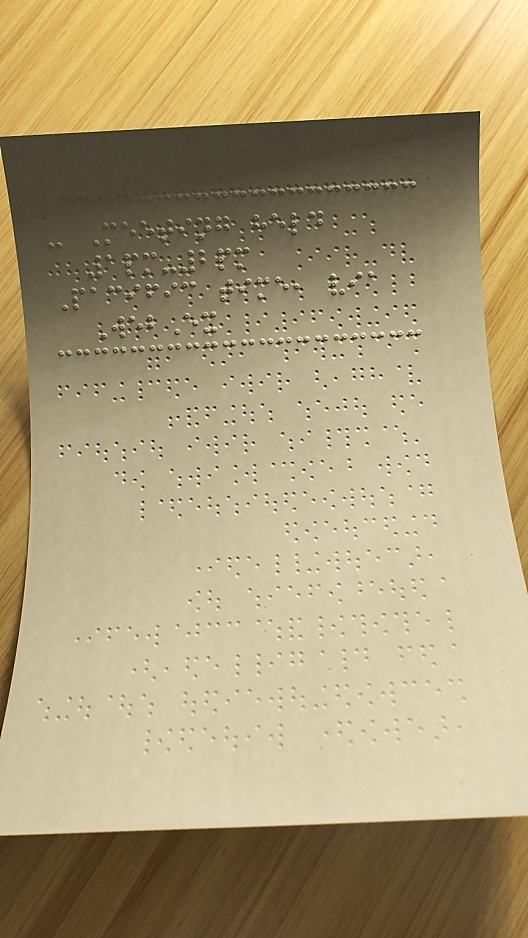- Meeting held
1pm-2pm
Pacific time, via
WebEx
